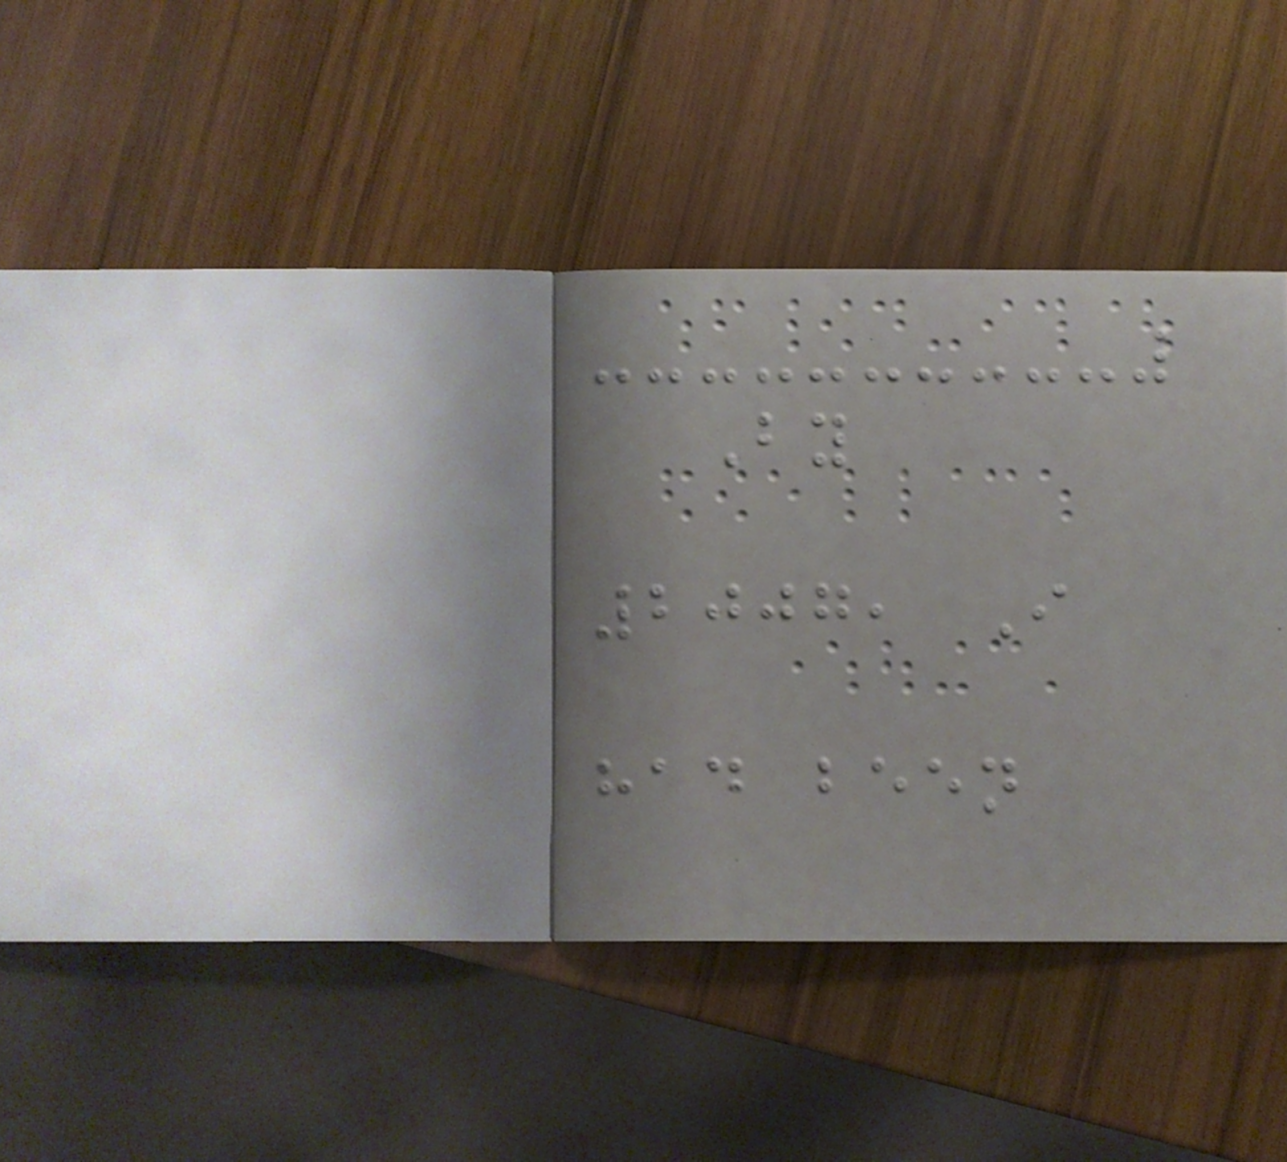By
2007, I
had been
